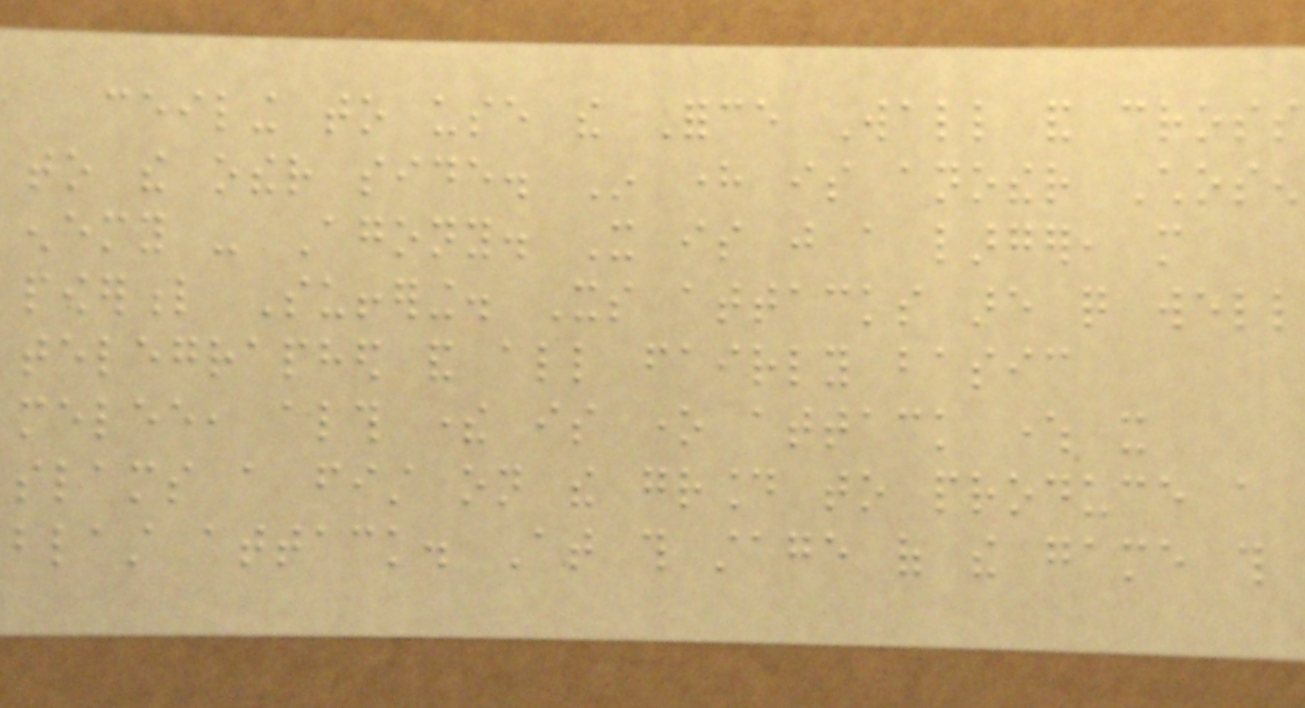ceiling to use the Force Wall and cross
to the other side. In here is another Chosen
enemy - Agony. It is just a larger, more
powerful Suffering. Its attacks are quite well
telegraphed and all fairly basic
melee, although there is one attack where it
slams a fist on the ground to produce a
blast attack. At this stage of the game this
